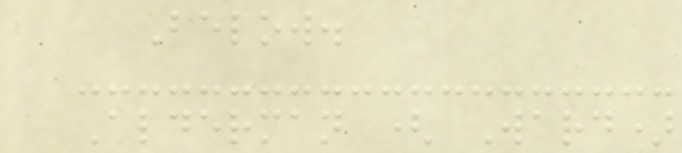Below.
Alderman ( Ward)
